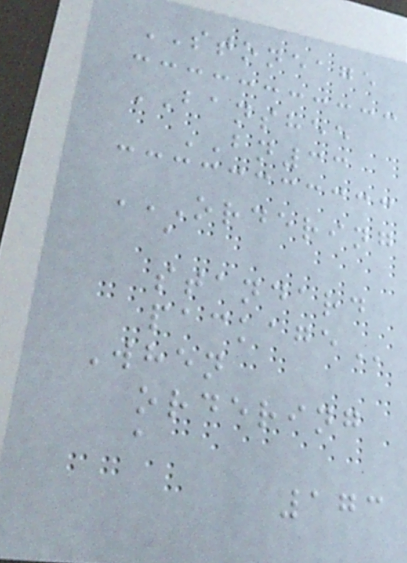STONEAGE
BANSHEE
BN33
ORDERING
A
STANDARD
PACKAGE
When
ordering
a
173
